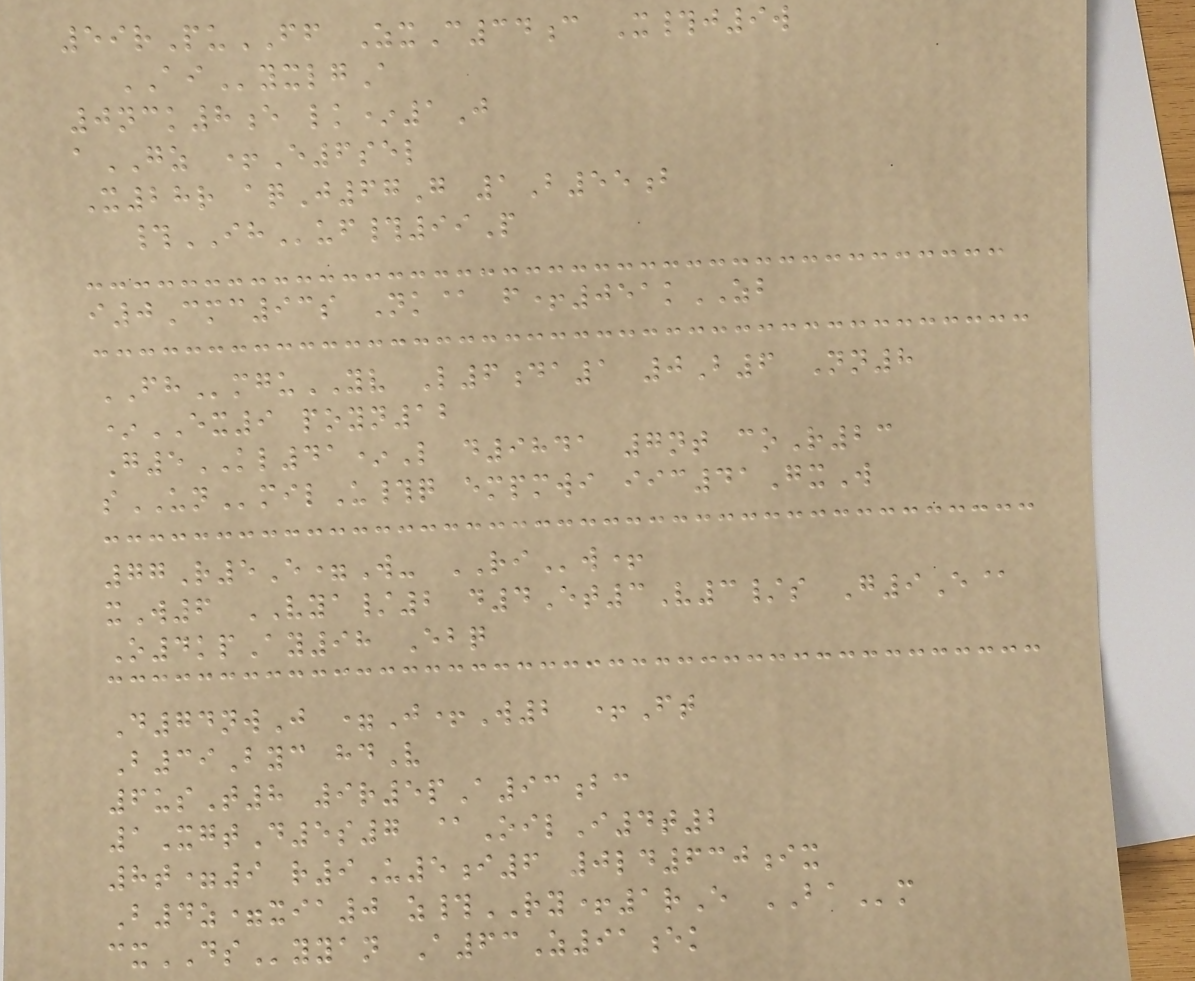59rPuFF ZxC34c X#j9w
AIyxlgA
0nck8e lk*1J
aGZ +E6sel
X28r aqJ67G 1B55b
#IHuf#99P
i0Cmc93s Nk@ f+051kZB
FHmguYV L6da1 0B6 Nn8
*EX9 poyn12
G5KL41*L d9841 7nt coR23
sUNmilU#q empmwi iic41GxW
77R5E=W- RIw+
xW6 VYA/2 d4Et3V3/s G9E@
O4kpAy98 Ebq
D74nwJ =J+W2 +Ft
B39Byc hdV
6usT8 9r5pA93bc
1XgtD5s7 @OilI4t2
8t=9 r9U5i6 0ld630ix
B4z=xia0 z#RY+1rE BAm
cxDSyyan A63Z91ek
